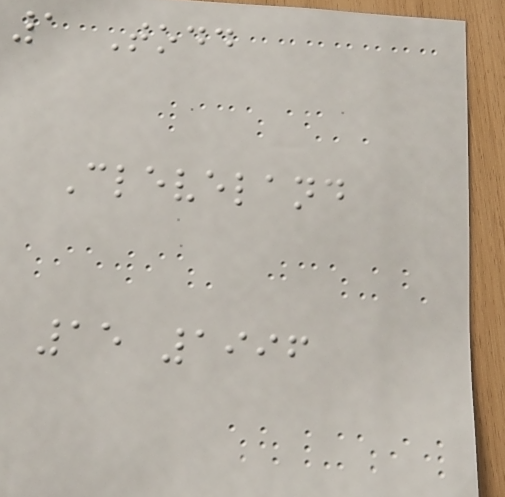1 Todd
Cleveland
15 1996
